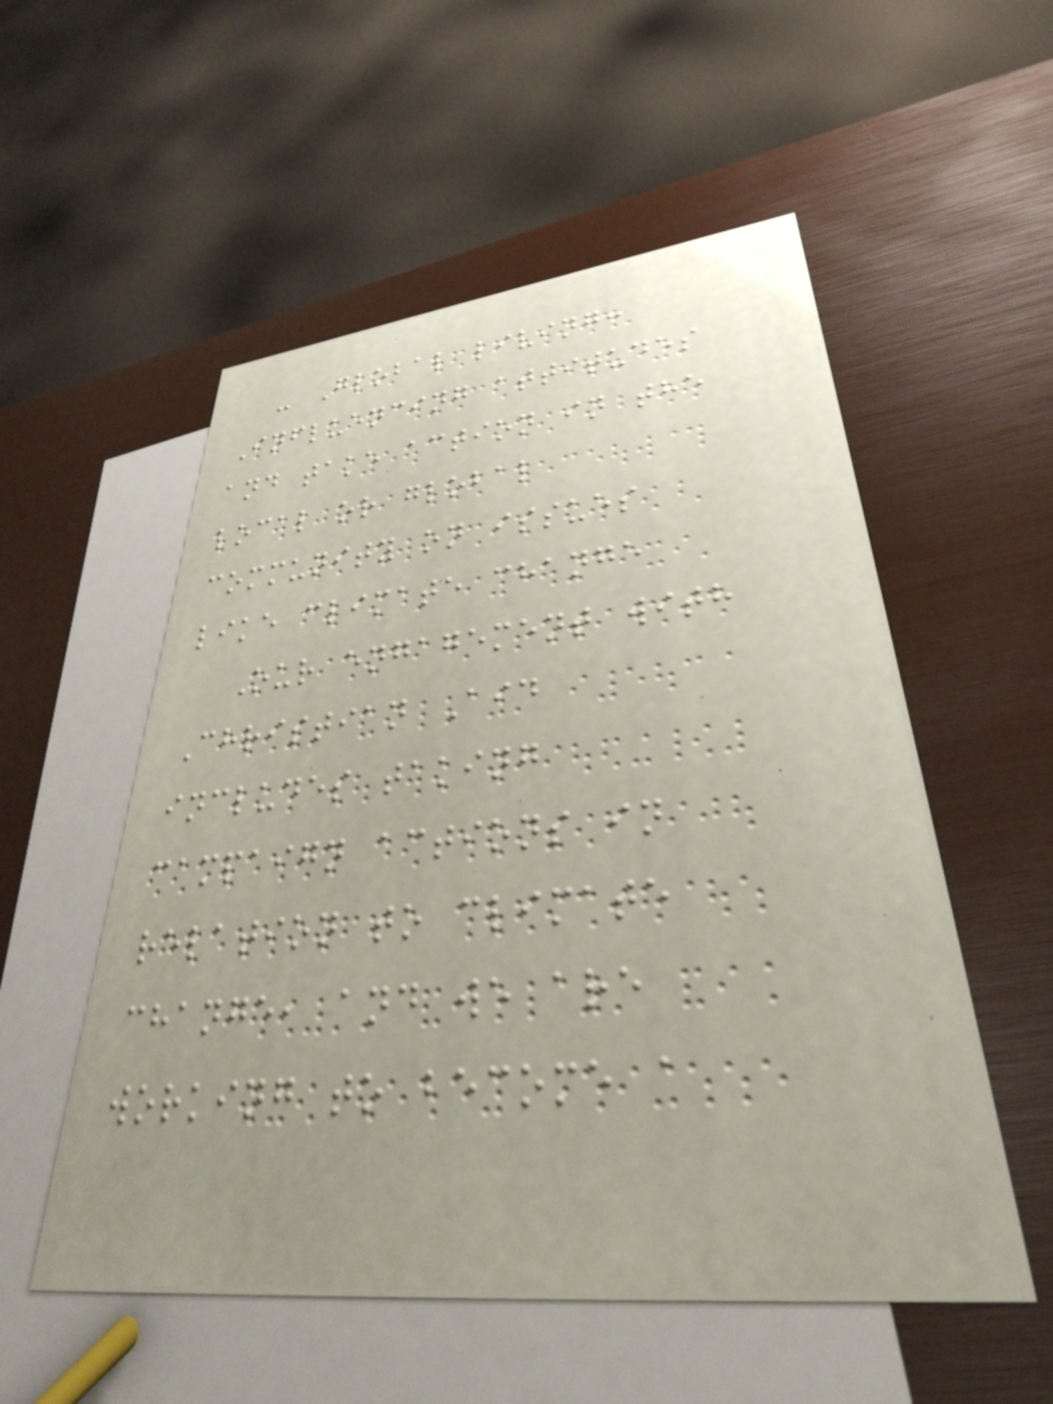- Global living:
Influencing attitudes
and take action in the
local or global
community on issues
like climate change
Our engagement with
Christian Aid
includes taking
campaign actions in
relation to climate
change, and we are
working to become a
